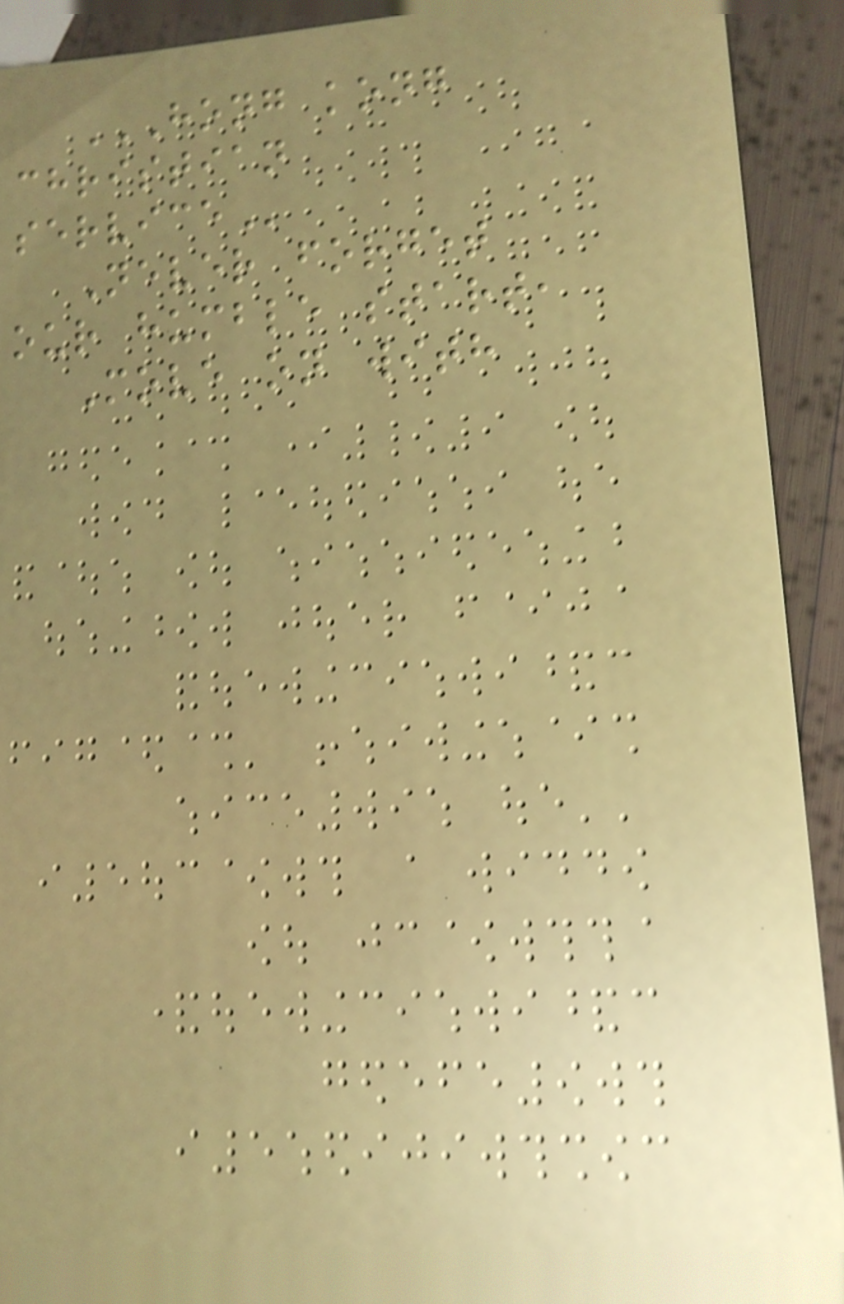HONG KONG
CHRISTIAN
SERVICE
Never forget
our humble start,
Move on with
